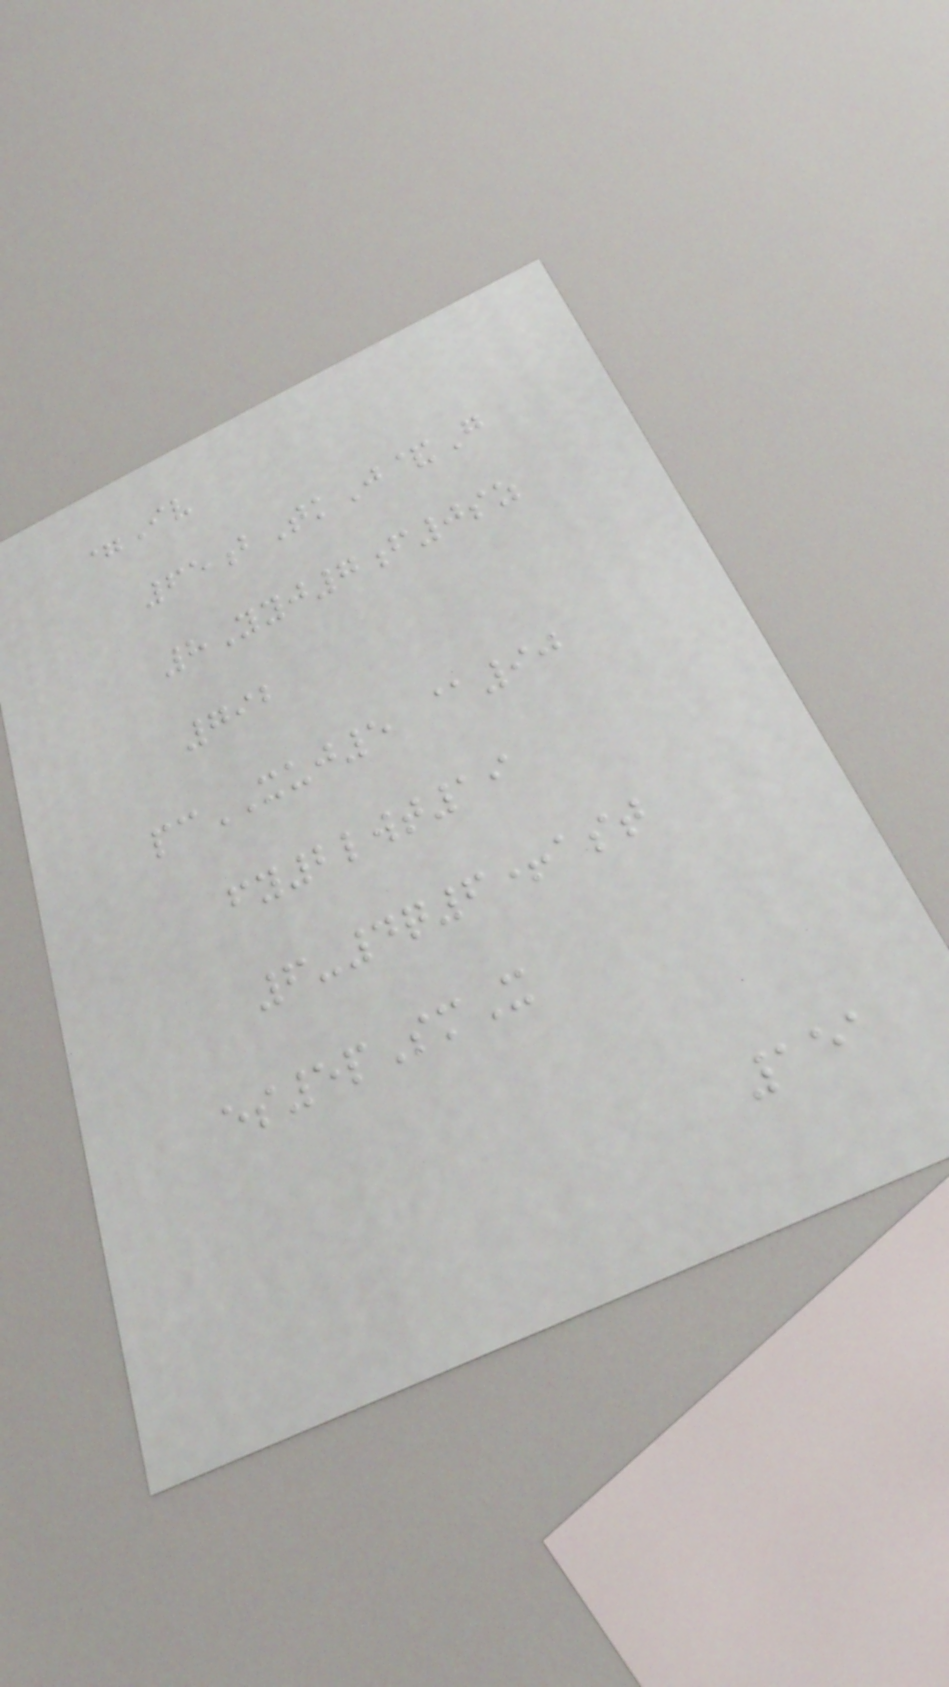=Iv
65bTkJ&G
8Yyj7f0sz
792
pcXUJ5 @90
fy2lwt19
6-4q6+ast
es5pSmX
151
